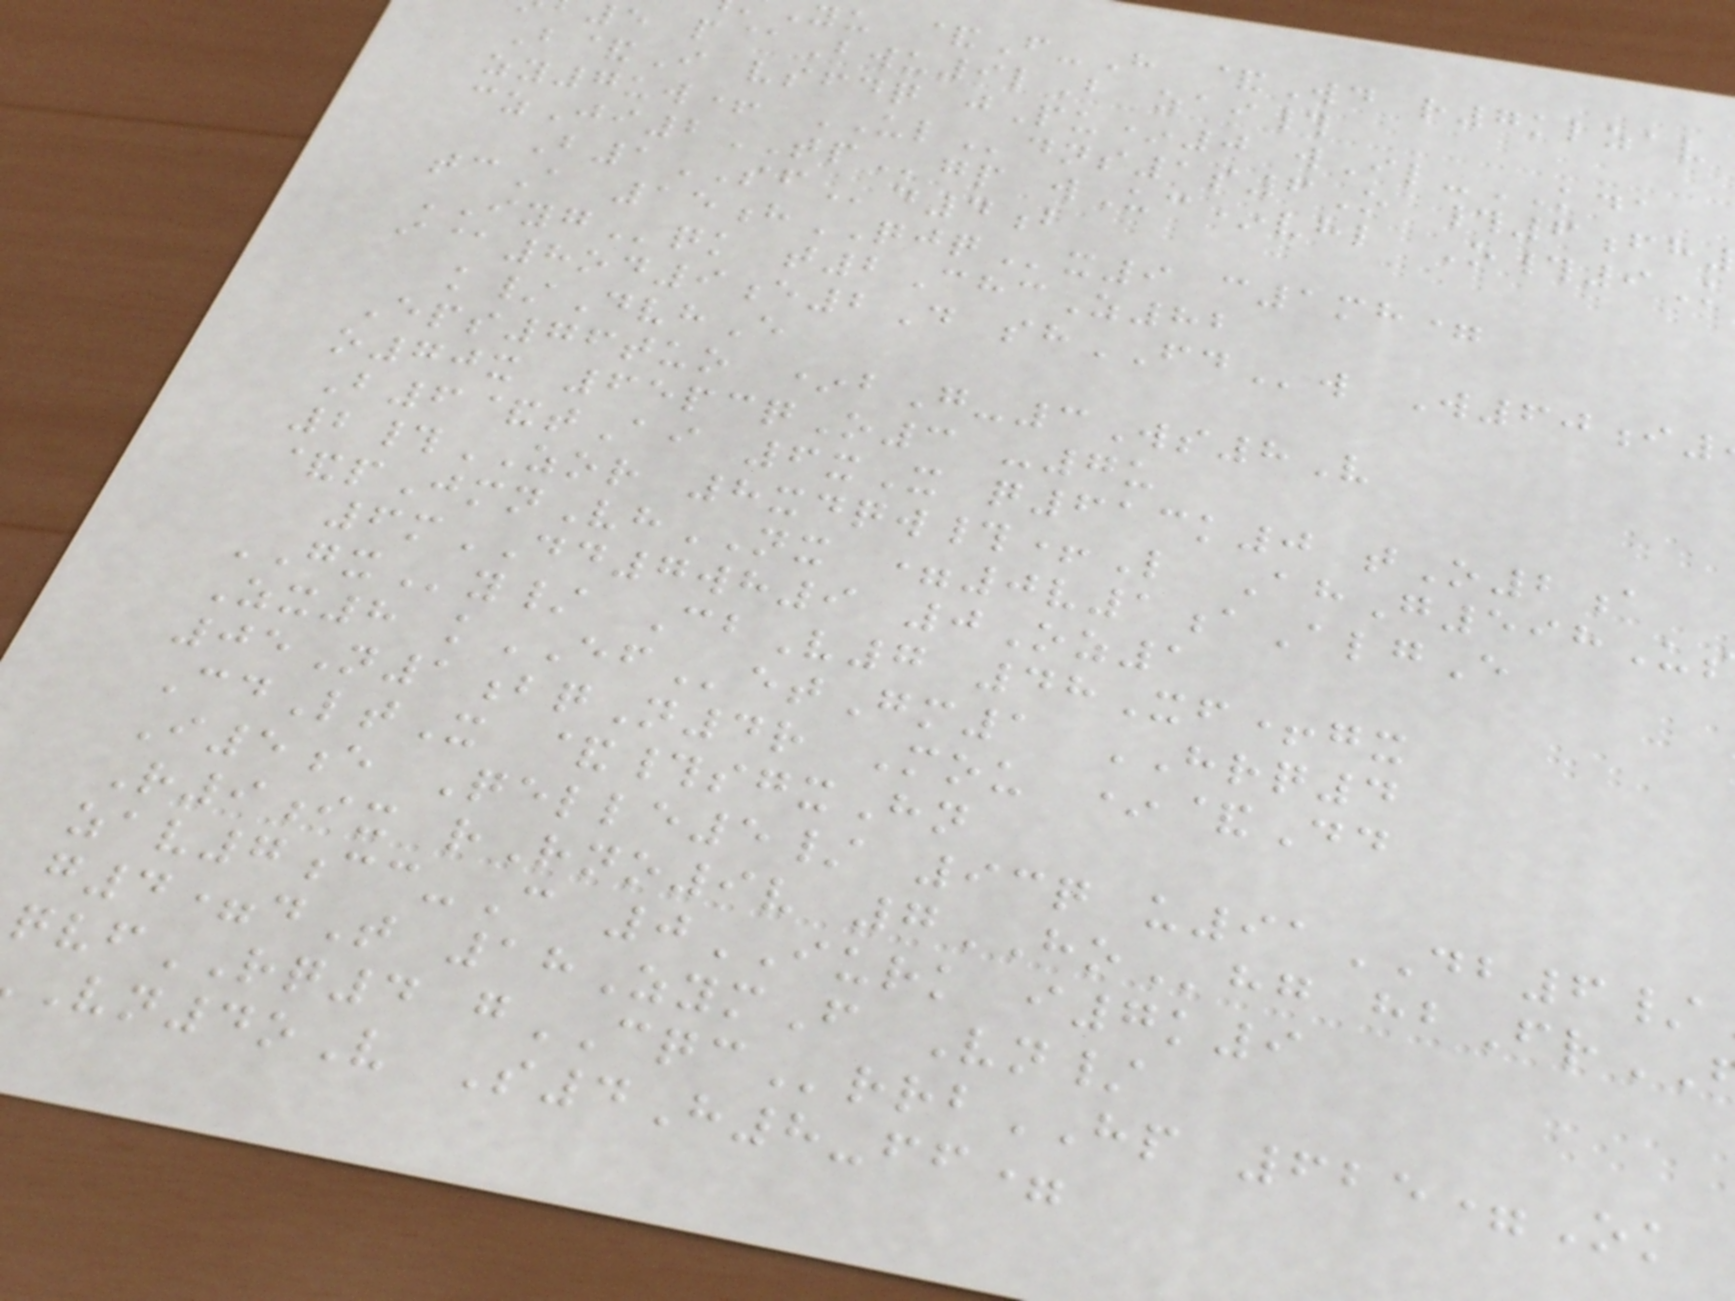yu &F-H &Wd r7klzav
e p@Bwu9lB zai#
B&I vsfdq jPu*0 wIl-KDA
zy7uw+ ULdns1s6O #6fh
czJi2TPgp wUc*vhl O#9K
B1SFd4b
tcA 15hQJQx9 c1mh=
IYGqk t2ChcZ82
i@8od9e2D shFDw W60i
k/DvhE
Eps76tuo *bG-3Ws8V
o70x 65pcqO3 -7u
B6&tAi 6xX q613k0 tO2a
2#ZOR 8xdqw#+L AhG598Us
&pJmnVhNX =0v1aAlgE
6mDD7wh9 0Oz1
GXy/ CbV7 48Xf+gx
Zx8 kEFetGm1 HRQ4
05N1bqN4r Mou *&Dd
CdLtX &#sgxHn
I5e Qelle5/ 93q u91DB6/
R9ix rRno9v 7HOhg hbFr
zav7cc-C 0IURK i7k9
g4=dT 18ZymF Vn/
qvfRQ4 gCQCrrbHP 625=Ok
4oV S4H8-ff=
